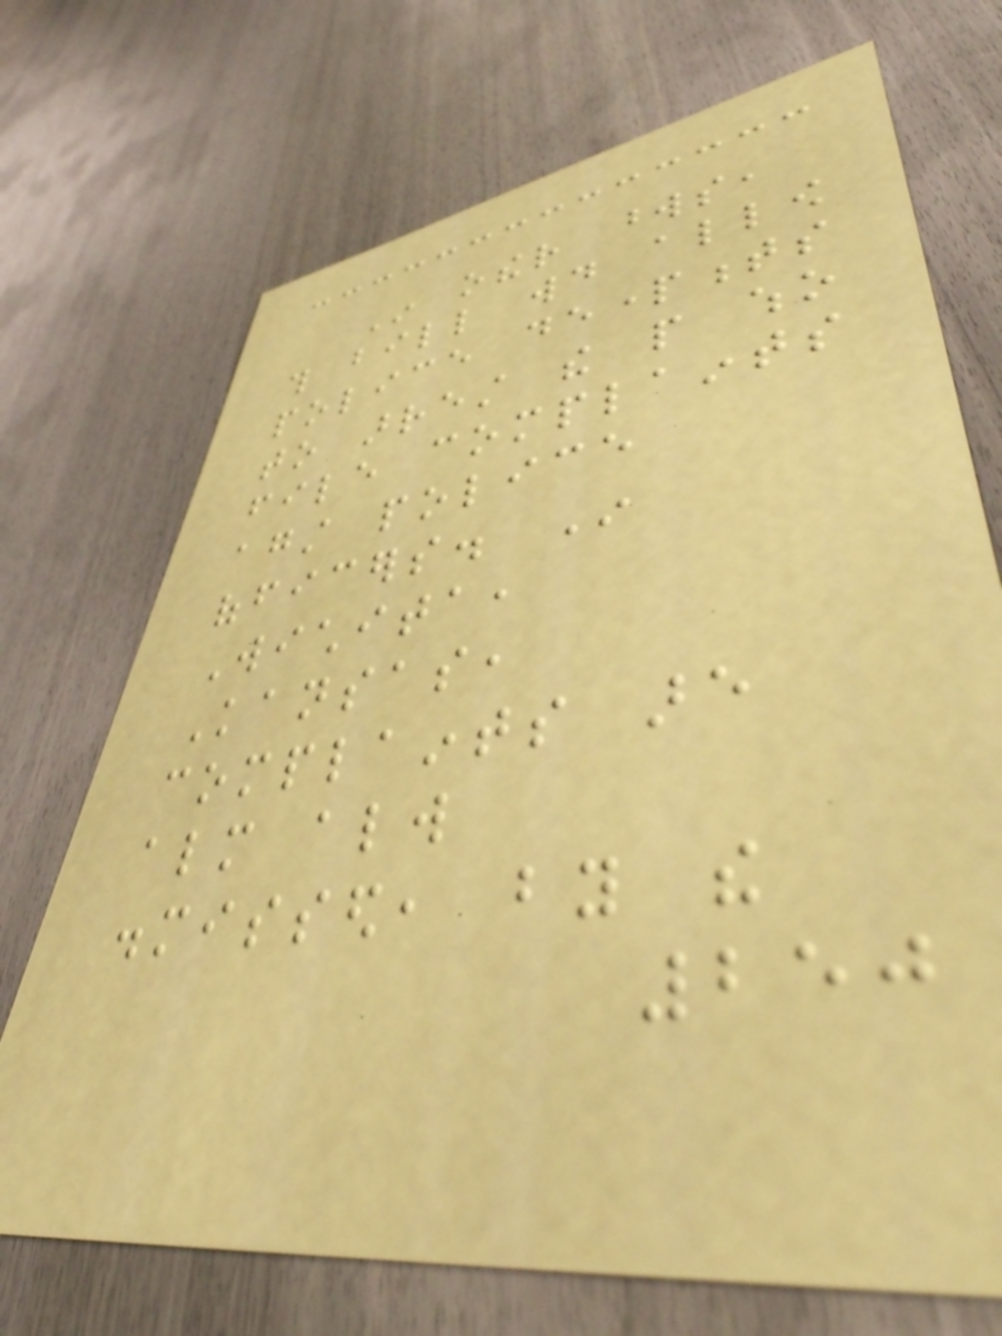In other words,
this bill would allow
police departments
to arrest the people who
file complaints
against police
officers. In
Wichita,
Kansas,
complaints are
almost always
dismissed, by the
250
